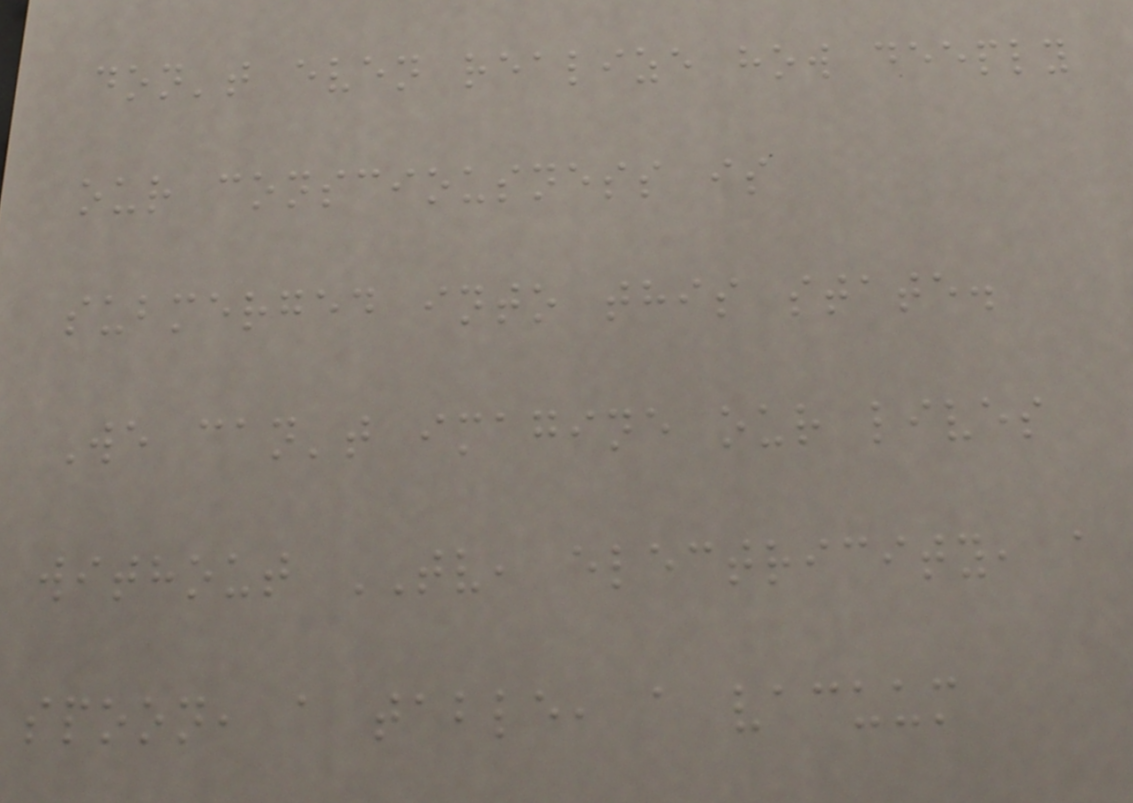don't even realize how deeply
our consciousness is
submerged into this state.
We can't imagine our lives
without TV, electricity, a
spoon, a table, a vacuum
